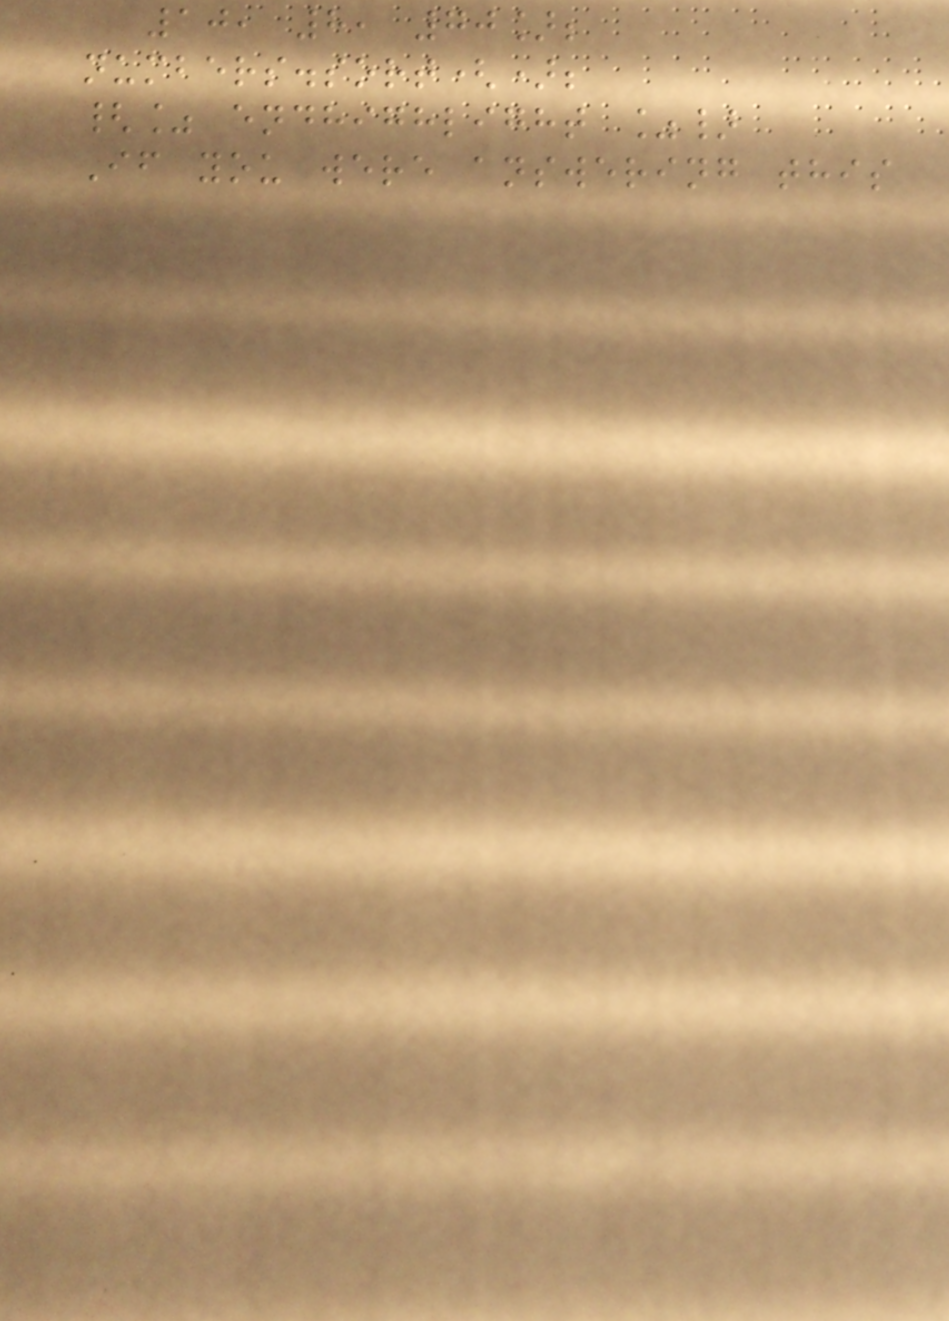10, 8, 70];
numbers.sort();
{% endhighlight %}
If you were answering this
